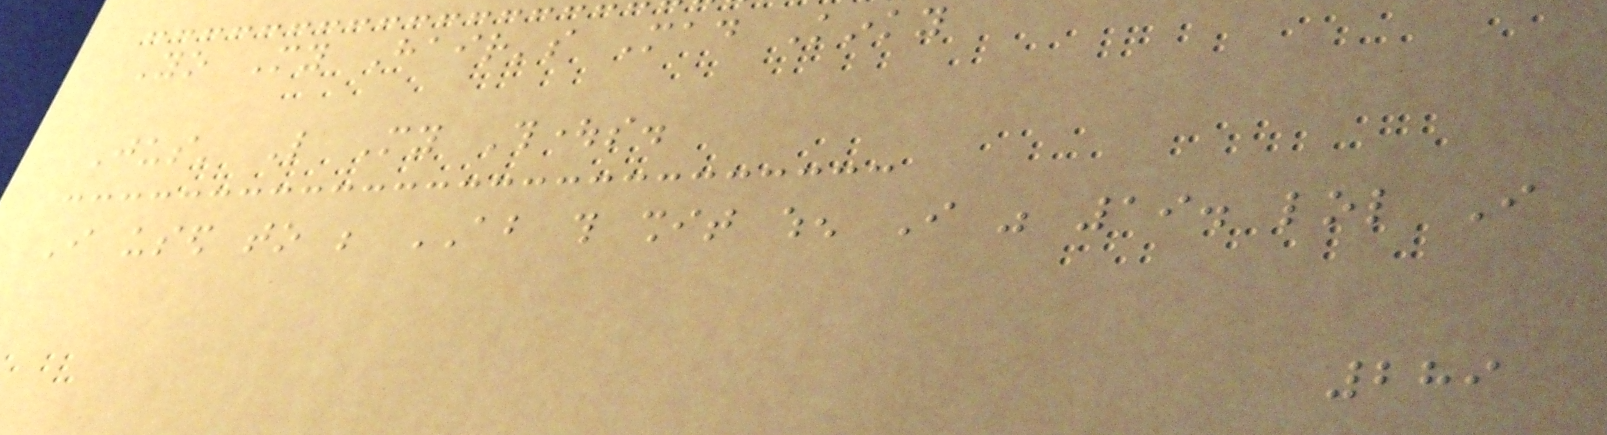Yo My Hair's Mad Kinky
Jus' Like My Thoughts.
I used to be ABOUT this shit when I was 19. lol I
289
